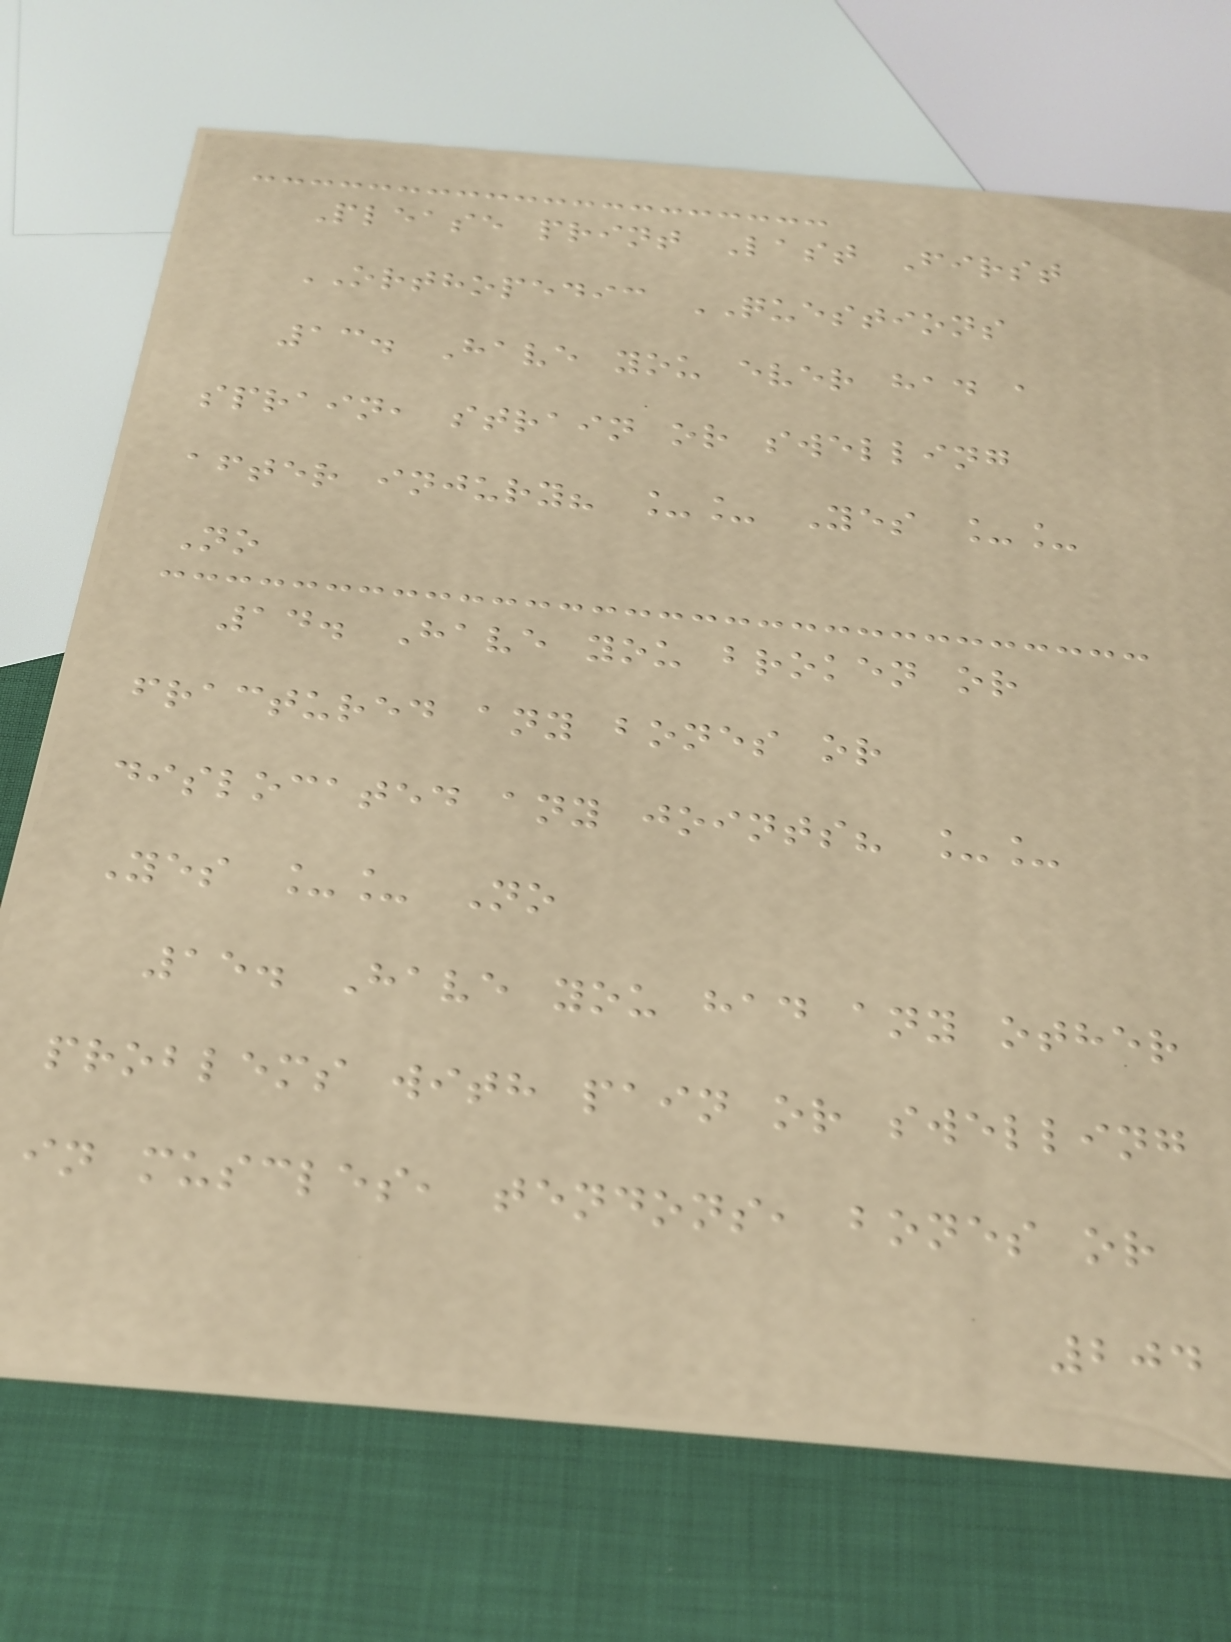Please print Last First
ORTHOPEDIC QUESTIONS
13. Have you ever had a
sprain, strain or swelling
after injury? __ Yes __
No
14. Have you broken or
fractured any bones or
dislocated any joints? __
Yes __ No
15. Have you had any other
problems with pain or swelling
in muscles, tendons, bones or
204
